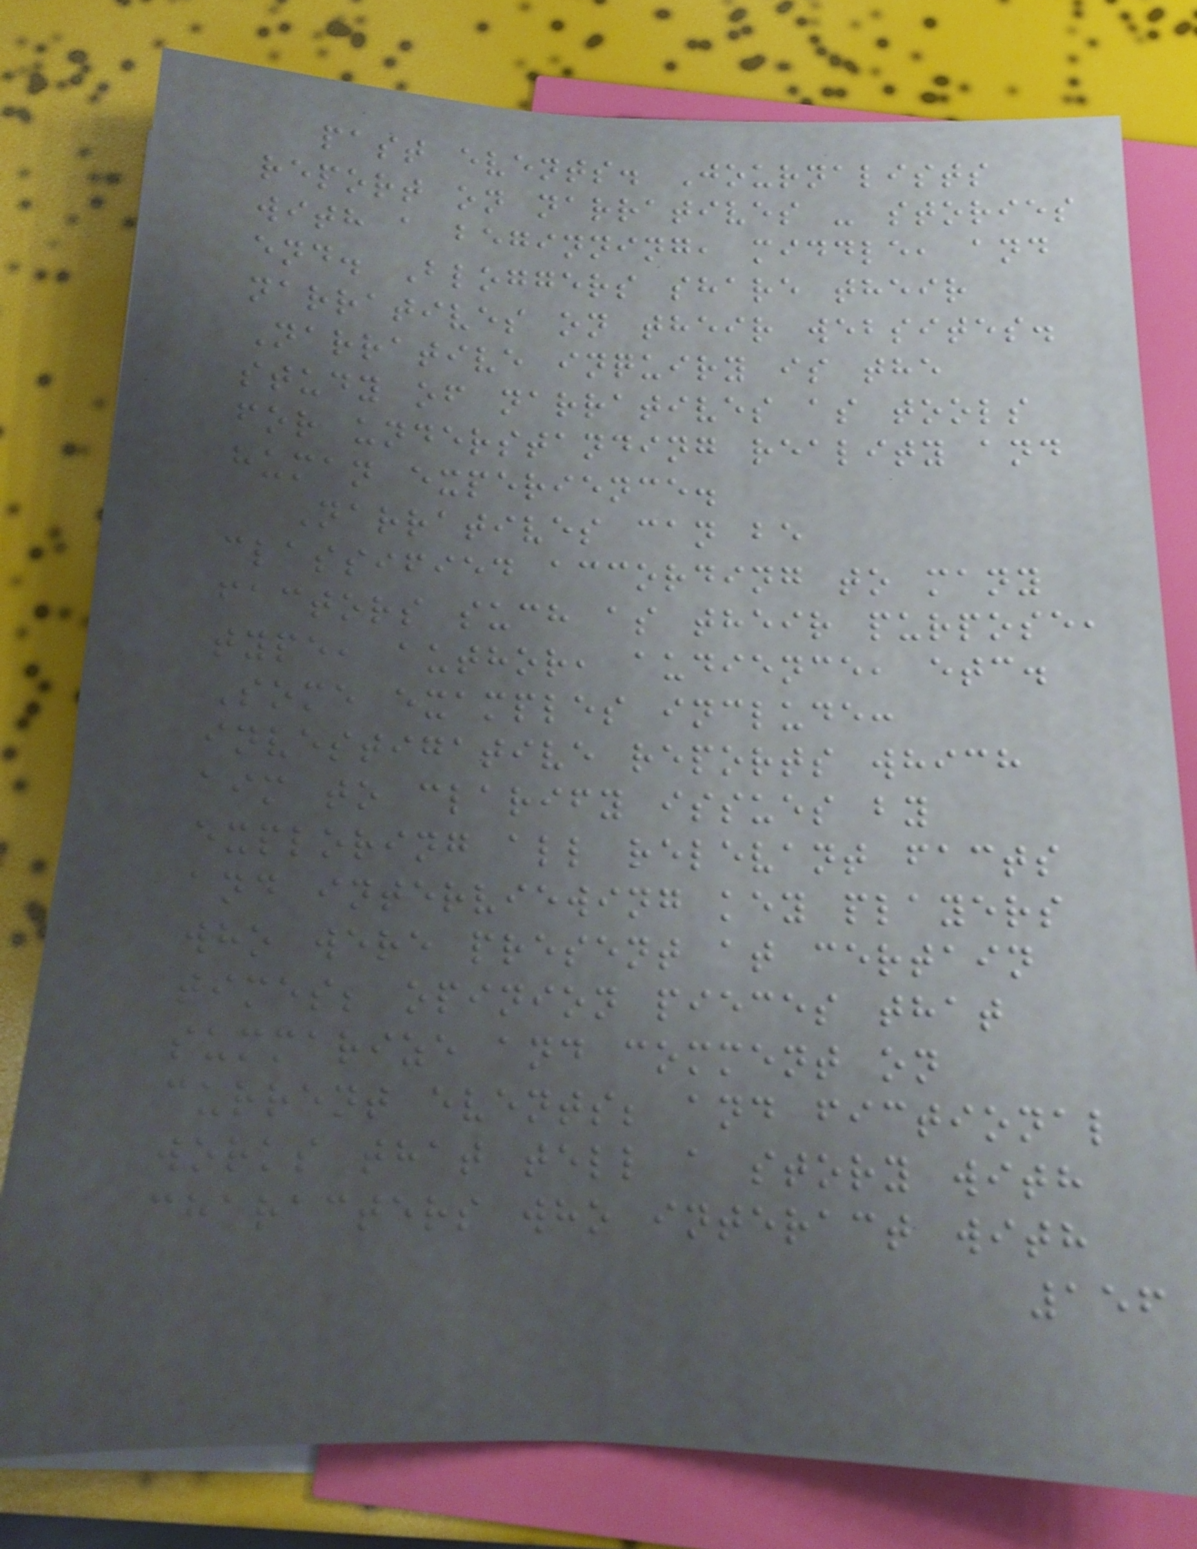past events. Journalists
report on narratives - stories
with a beginning, middle, and
end. Bloggers share their
narratives on their websites.
Narrative inquiry is the
study of narratives as tools
for understanding reality and
human experience.
Narratives can be
classified according to many
factors such as their purpose,
type, author, audience, etc.
Some examples include:
investigative reports which
aim to clarify issues by
exploring all relevant facts
and interviewing key players
who were present at certain
times; opinion pieces that
summarize and comment on
current events; and fictional
works that tell a story with
characters who interact with
156
